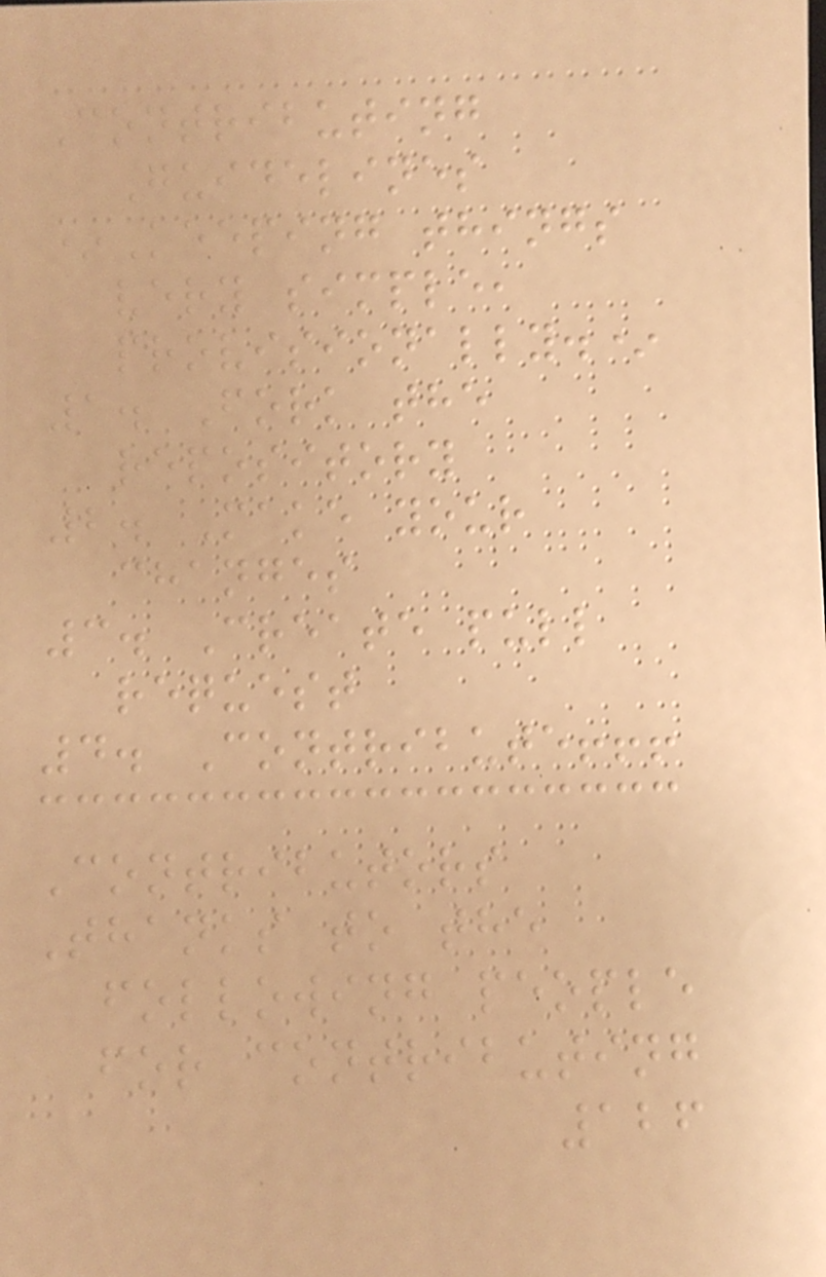Contributing
Guidelines
*Keeping things
very simple,
provisionally.*
1. Fork the
repository
2. Make your
changes
3. Create pull
request
4. Contribute!!!
Contributors
Thanks to the
following people
for contributing
126
